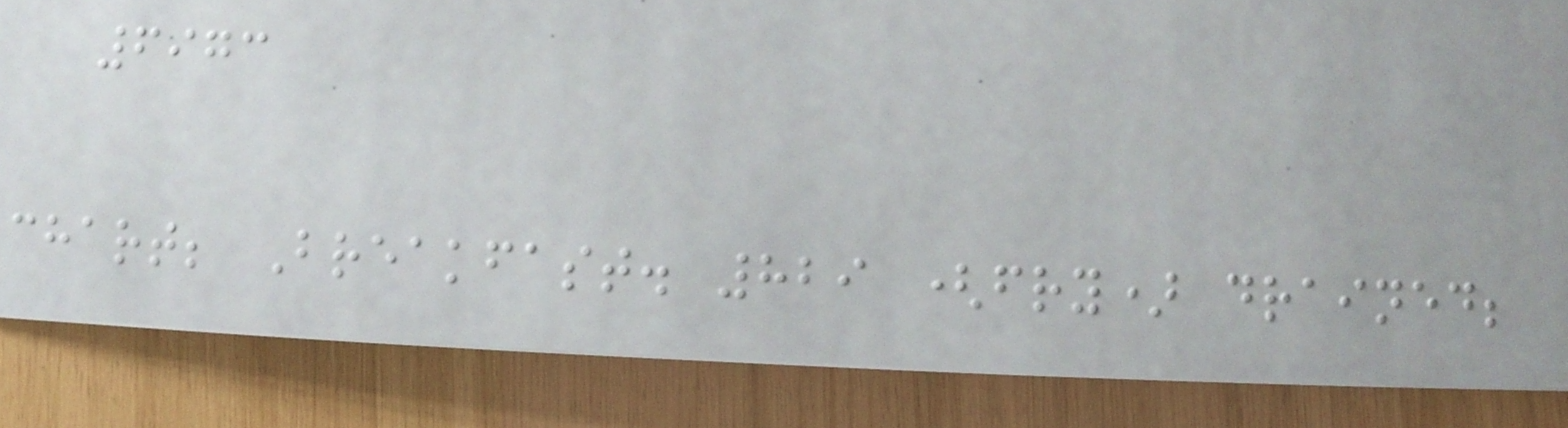6973
chart; Breakfast. 829 (fry) drained;
